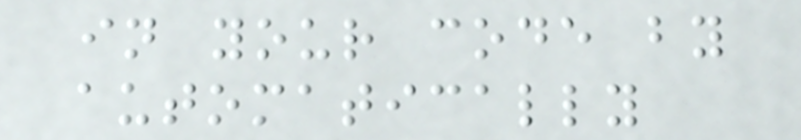in your code by
automatically
